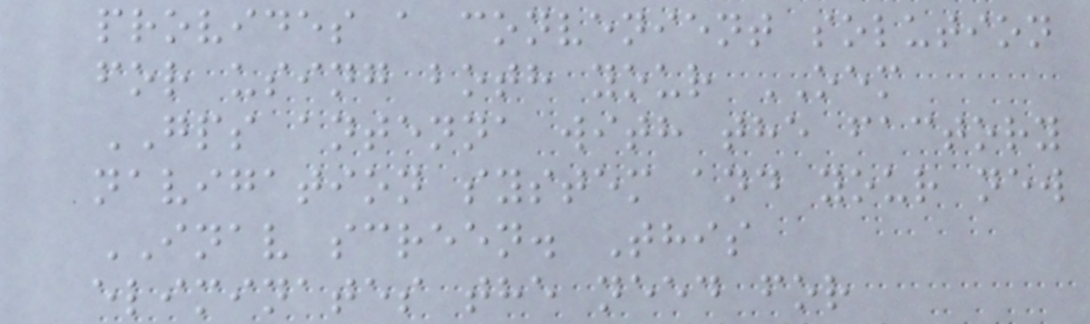provides a convenient solution
for using both your OEM
GPS antenna with the factory
navigation system and your new
INAV screen. This
eliminates the need for
